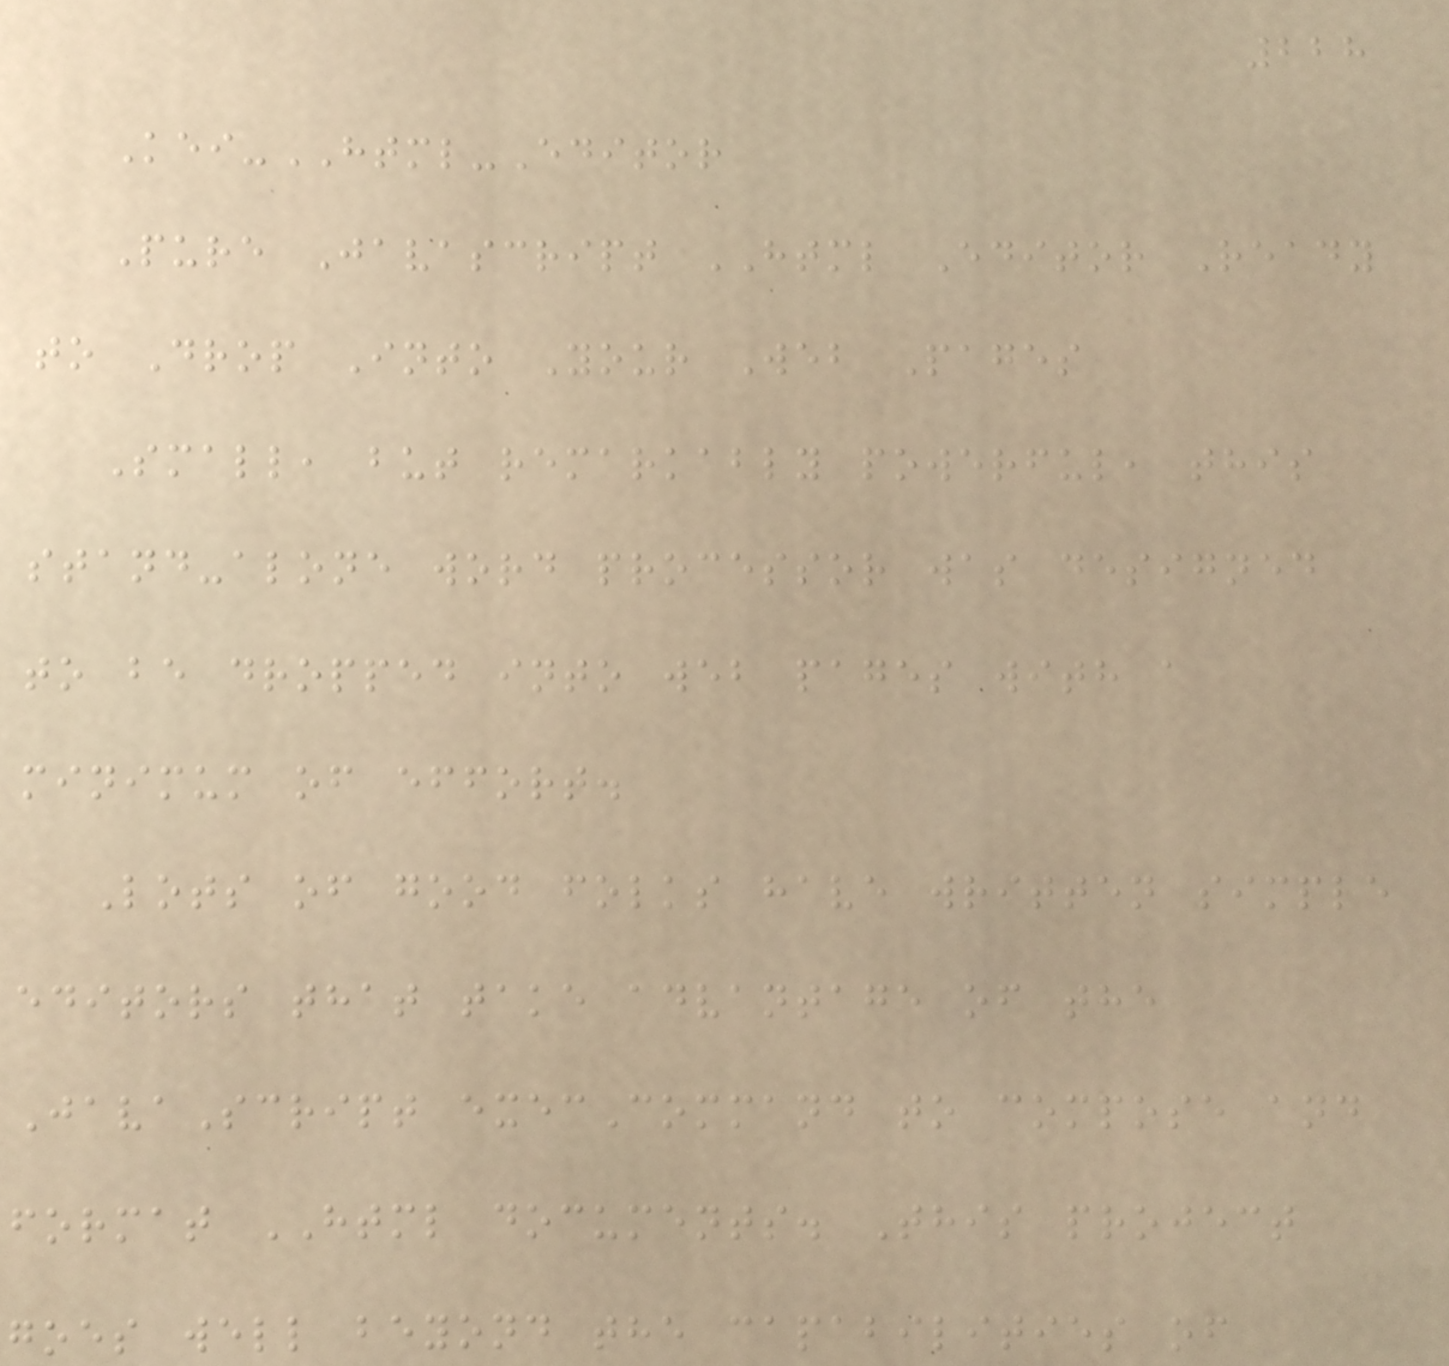228
Kei-HTML-Editor
Pure Javascript HTML Editor Ready
to Drop Into Your Web Pages
Small, but remarkably powerful, this
stand-alone word processor was designed
to be dropped into web pages with a
minimum of effort.
Lots of good folks have written simple
editors that take advantage of the
JavaScript execCommand to compose and
format HTML documents. This project
goes well beyond the capabilities of
